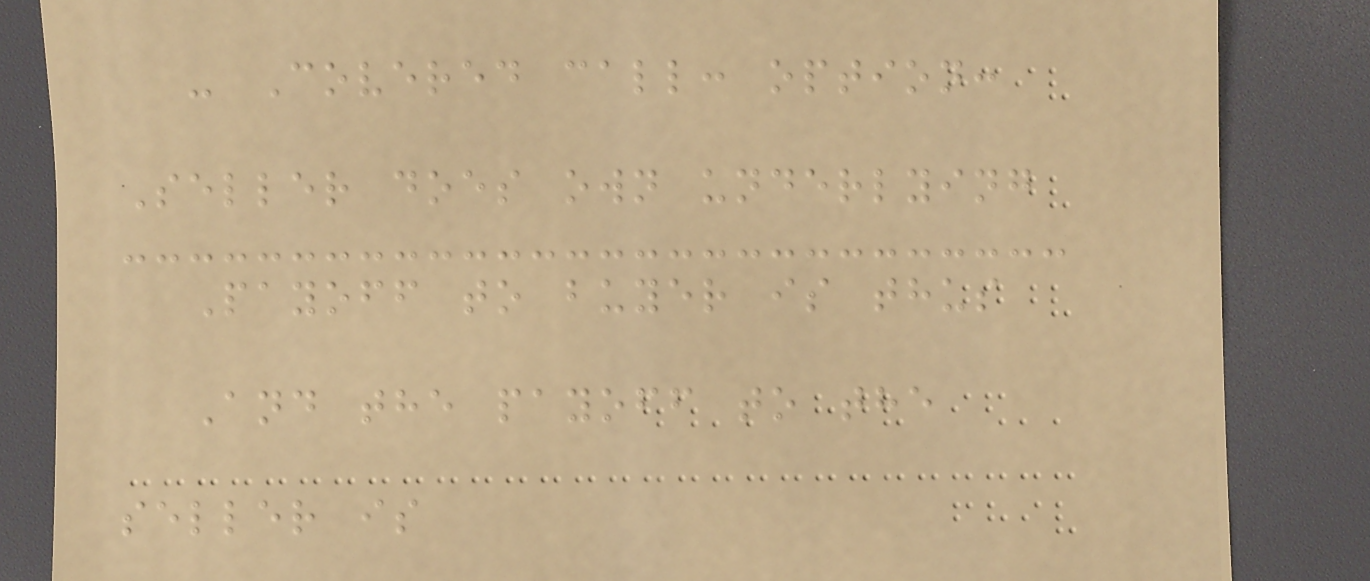- Covered call: option:
Seller does own underlying
Payoff to buyer is thus
And the payoff to the
seller is
